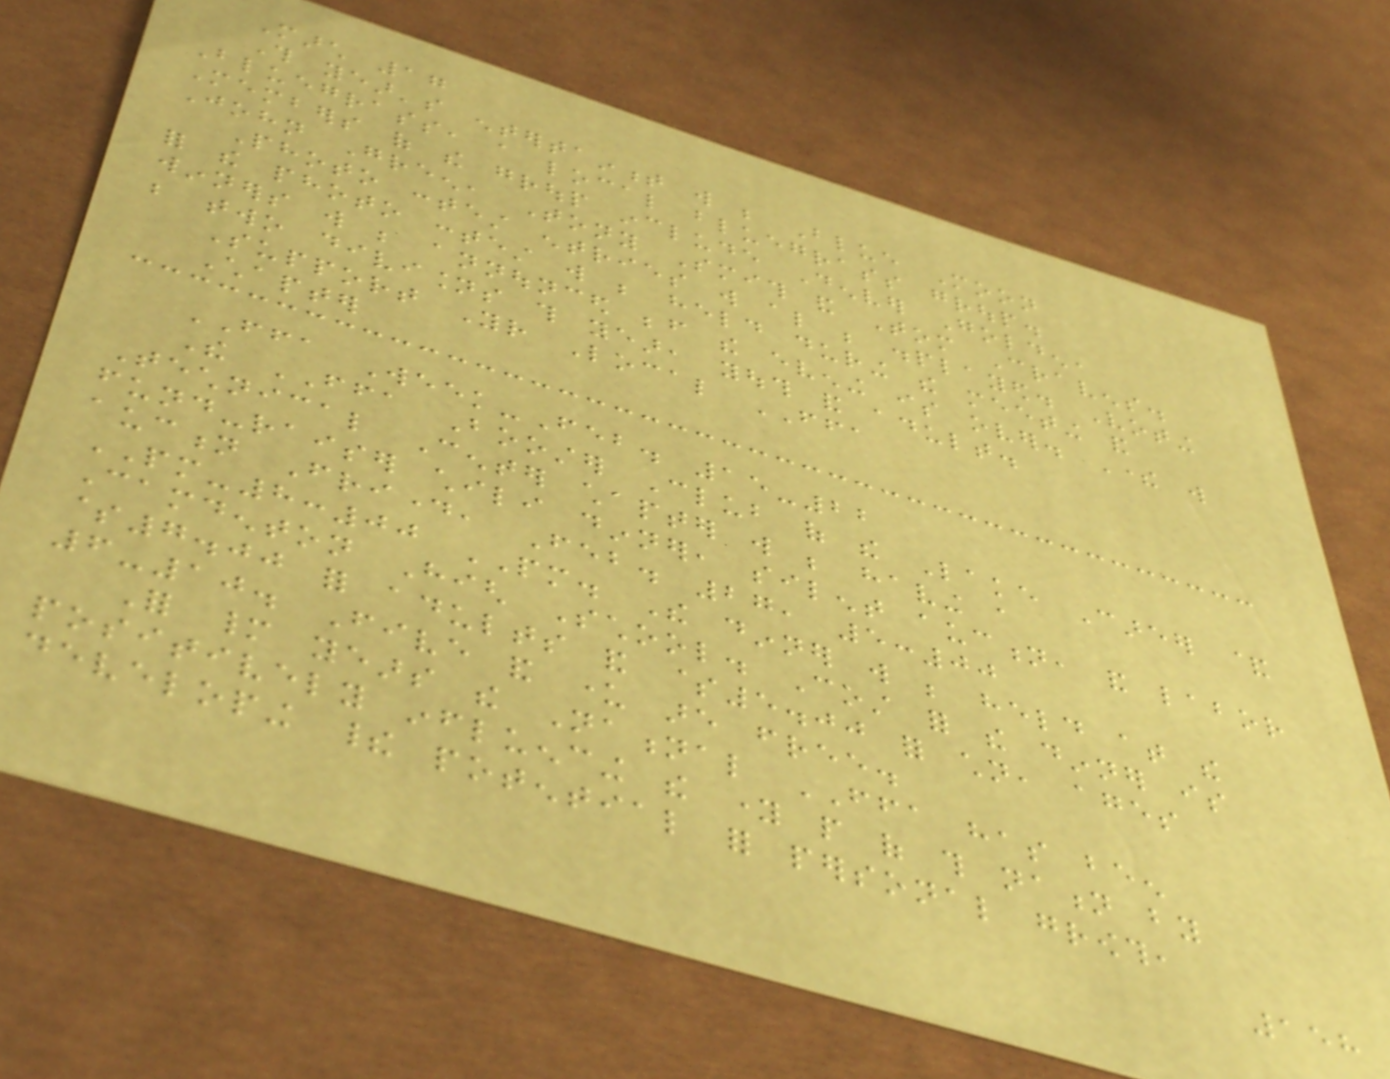March 17
This year's entertainment will be Blue Moon
Bluegrass, a local bluegrass group.
Members of the group include Denver Golden,
John Green, Tony Smith and Tom Cravens.
Photo contest entries will also be displayed. Voting
for the photo contest will be held during the meeting and
winners will be announced before the evening is over. There will
be two divisions this year, youth and adult.
Support Your Local FFA
Chapter
FFA Week-Feb. 15-22
The FFA Booster Club of the Lake Career &
Technical Center chapter will be having a
fund-raiser chili dinner, silent auction, and labor
auction Friday, Feb. 27, 5:00
PM-8:00 PM. The dinner will be held at the
Camdenton High School. Cost for the dinner is
$7.00 for adults and $5.00 for children, ages
6-10. Five and under are free.
For many years the National FFA has been
positively influencing the young people of this nation by
developing their potential for personal growth,
158
